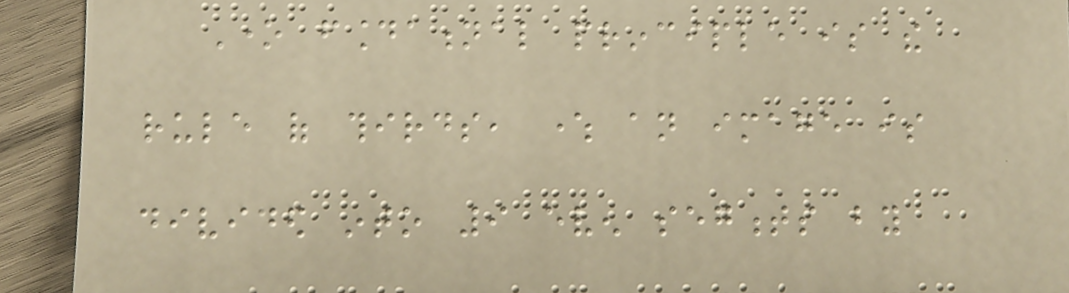One foundational principle is the
rule of thirds, where an image is
divided into 9 even segments by
